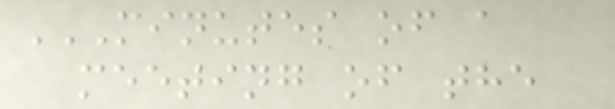MINUTES OF A
MEETING OF THE
